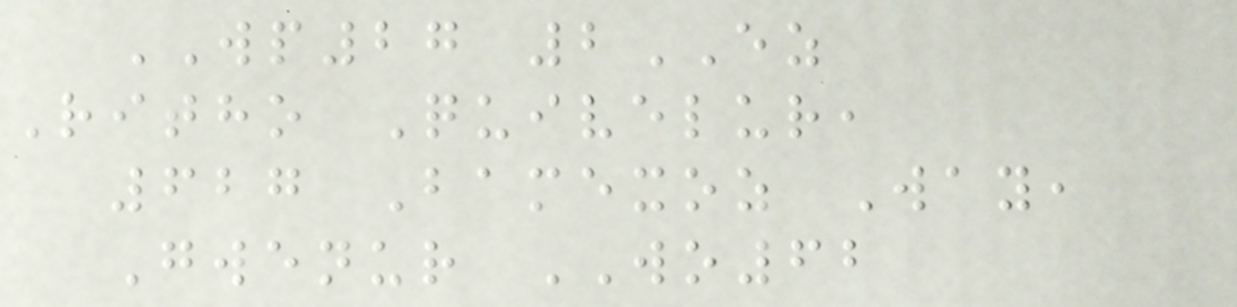WP27 2EZ
Ritho Quivelur,
627 Bamexoz Way,
Gwenur WO62
